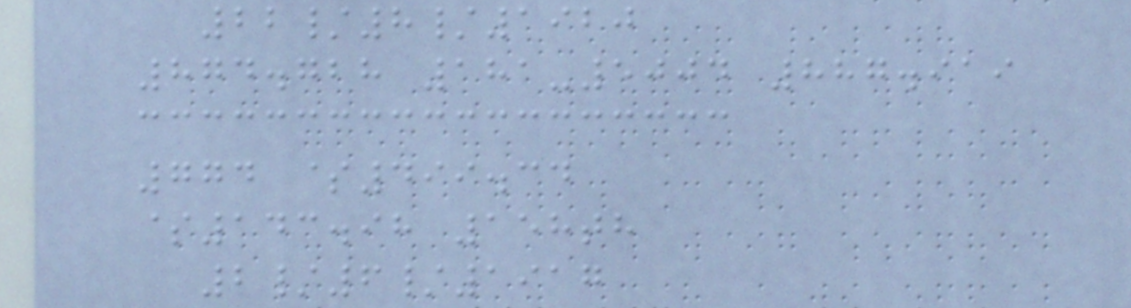22/8/1920
874.728 181-5004 887.919
774 $499.34
$143.98 158th
2/6/1917
